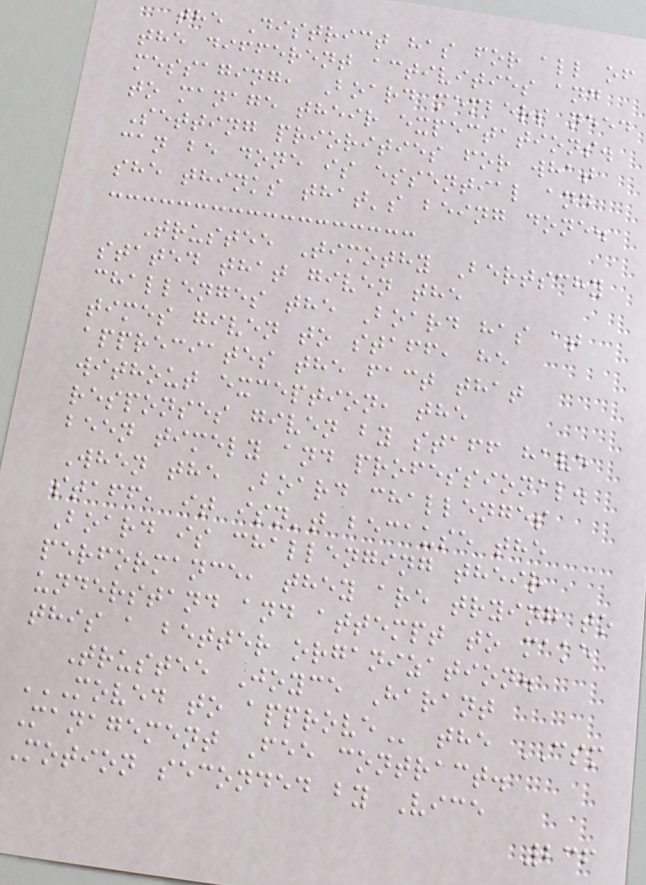the District has for all of
the different activities and
messaging, Board members need
to manage their expectations.
Setting priorities for what
can be done is essential and
she thinks that's being done.
Trustee Timothy Bertschy
stated that given the
challenges the Board has at
times given to staff, he
appreciates the fact that
without exception, the
responses given by staff have
been timely and professional.
When the Board challenges
staff, it isn't because the
Board is challenging their
performance, they are trying to
understand and attempt to make
this a better organization.
Trustee Joyce Harant
MOVED TO APPROVE the CSM
Management Fee contract.
Motion seconded by Vice
236
